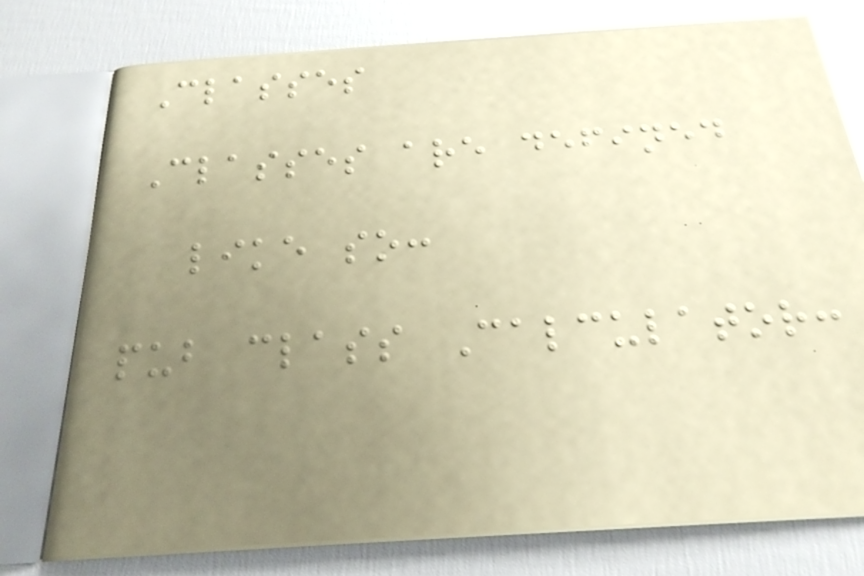Classes
Classes are defined
like so:
pub class Calculator:
